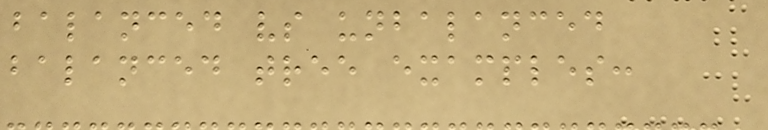balanced vs unbalanced
balanced tree examples:
